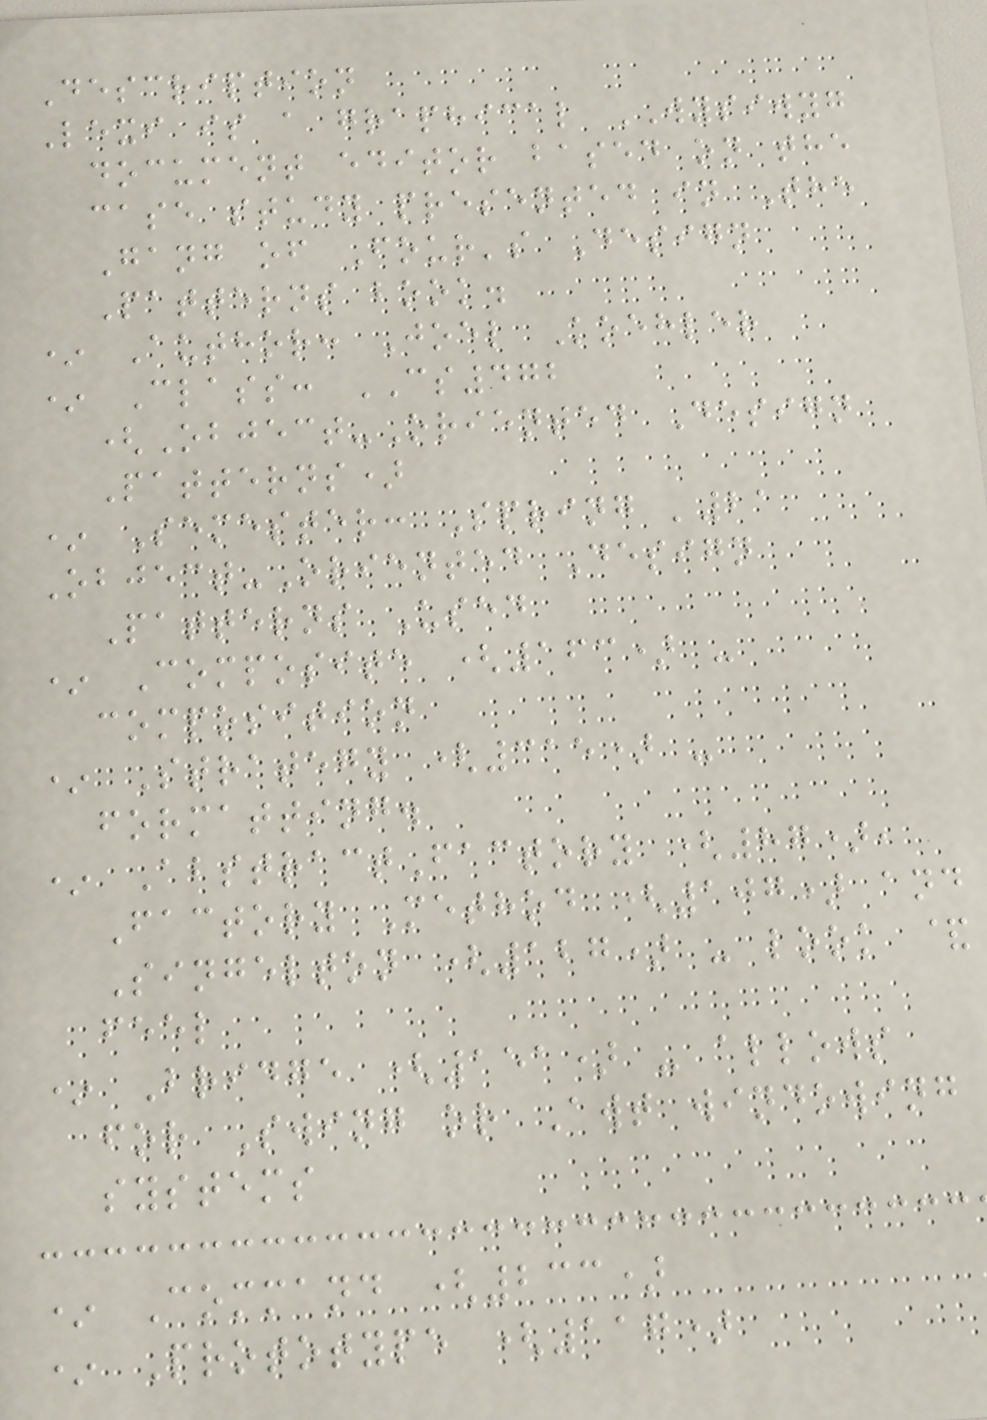Description
Lexi is a graphical WYSIWYG
document editor based on the
case study presented in The
Gang of Four's Design
Patterns book.
* Author: Joel Koehler
* Class: CS472
(Object-Oriented Design
Patterns)
* Semester: Spring '21
Object-Oriented Design
Patterns Used
* Composite (163) -
composition
* Strategy (315) -
formatting.
* AbstractFactory (87),
Factory Method (107) and
Singelton (127) - look &
feel
* Bridge (151) - allows
for Swing or Awt windowing
systems
* Command (233)
* Prototype (117)
